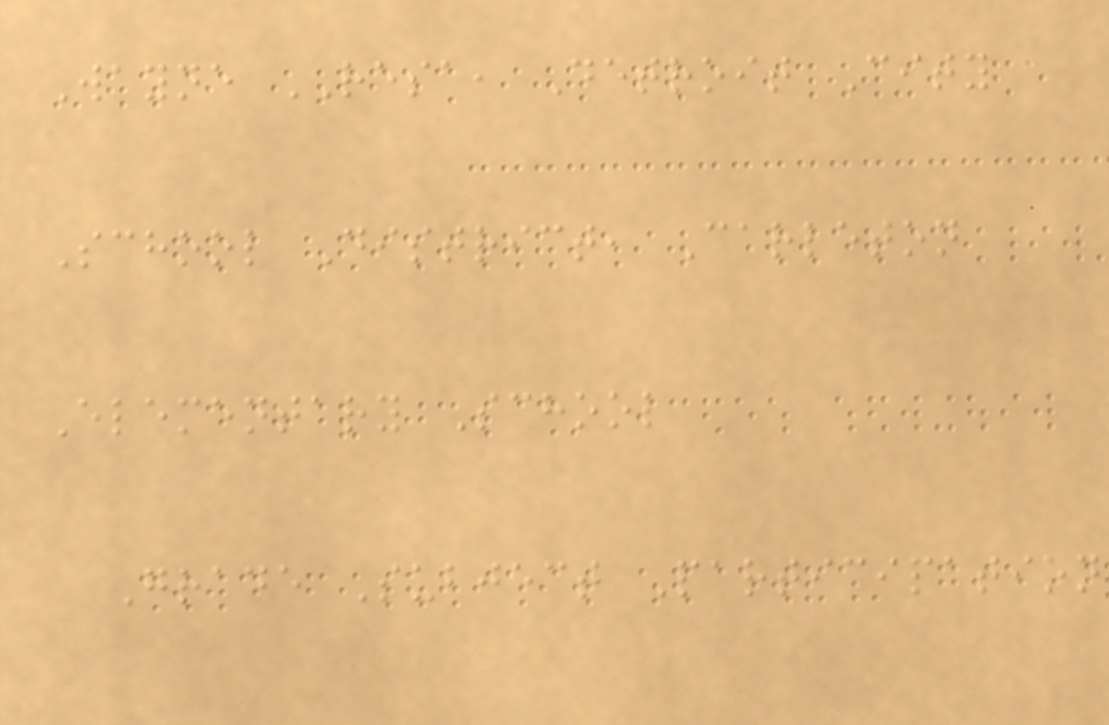Wayne RESA, Detroit City
School District, Carleton
Elementary School
Grade Subject Participation
